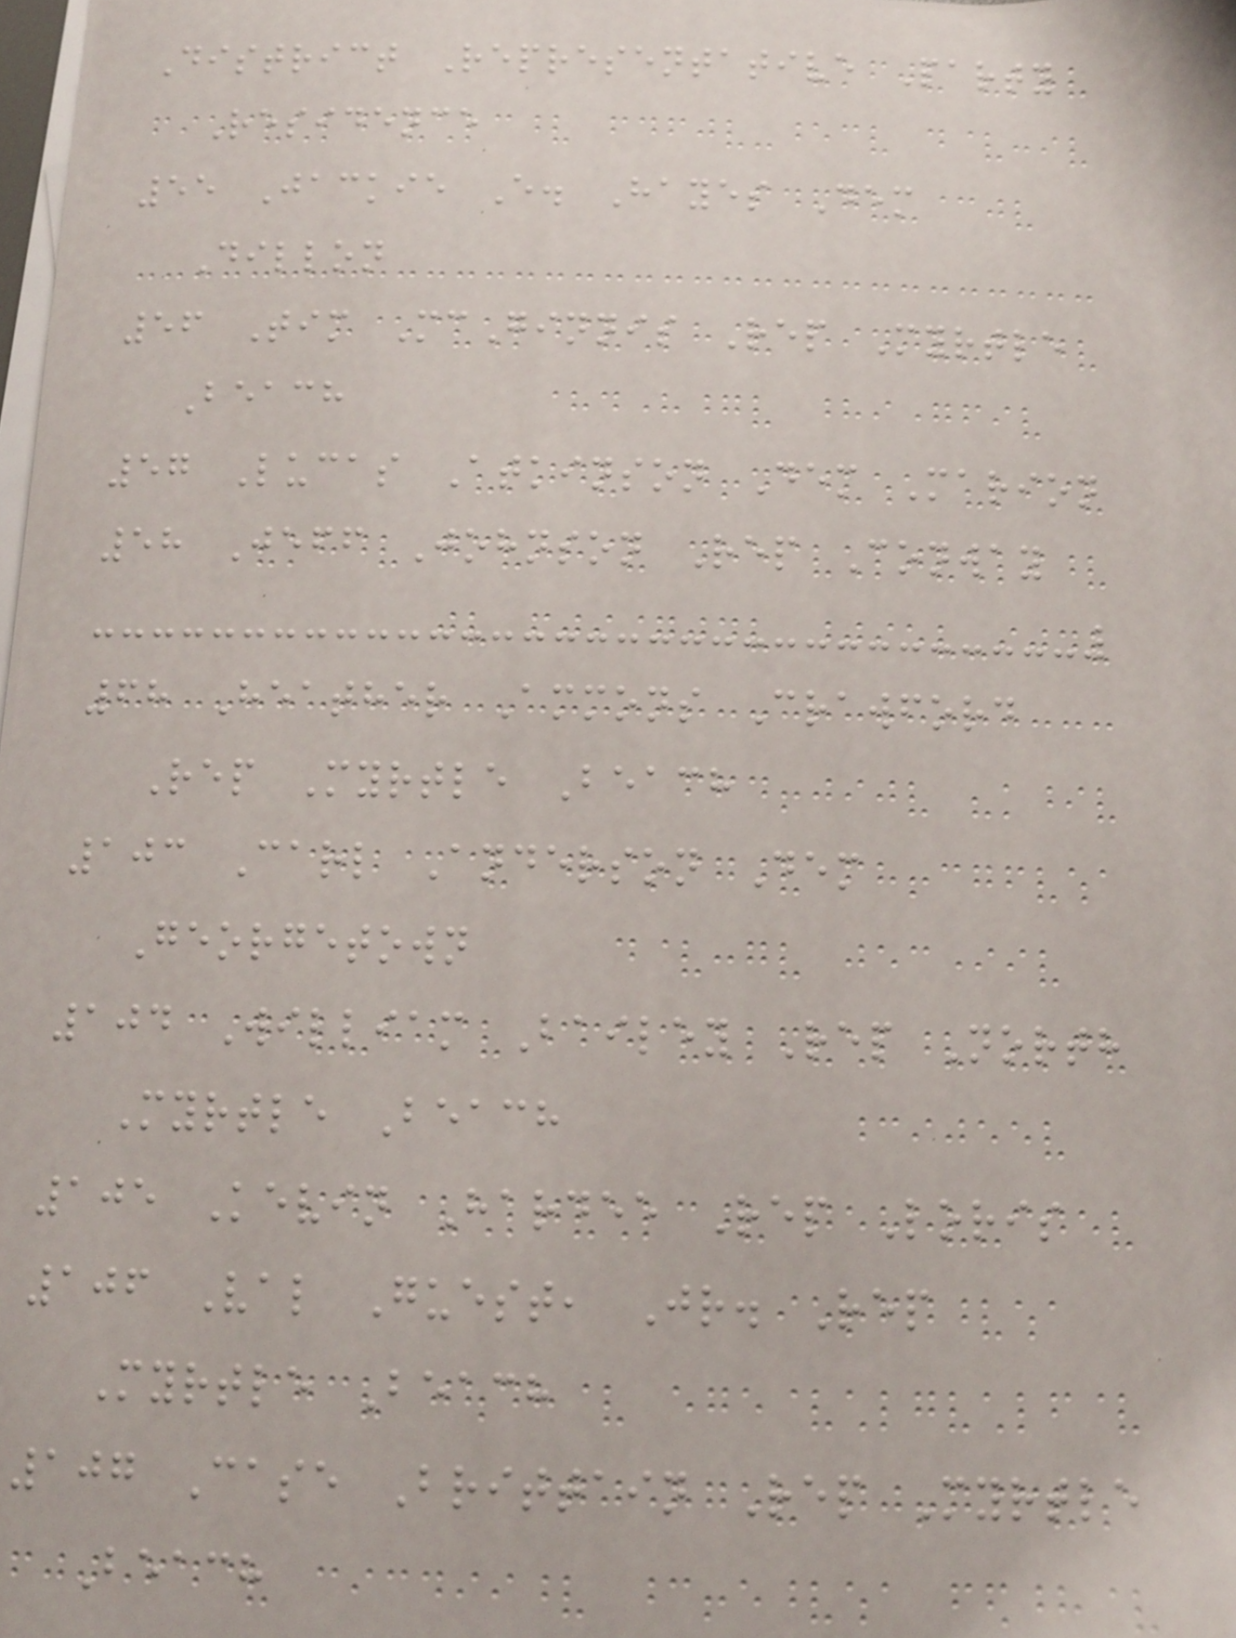District Representative Party
Residence
55 Jackie E. Hayes Dem
Dillon
56 Tim McGinnis Rep Myrtle
Beach
57 Lucas Atkinson Dem Marion
58 Jeff Johnson Rep Conway
68 Heather Ammons Crawford
Rep Myrtle Beach
103 Carl Anderson Dem
Georgetown
104 William Bailey Rep North
Myrtle Beach
105 Kevin Hardee Rep Loris
106 Val Guest, Jr. Rep
Myrtle Beach
107 Case Brittain Rep Myrtle
Beach
